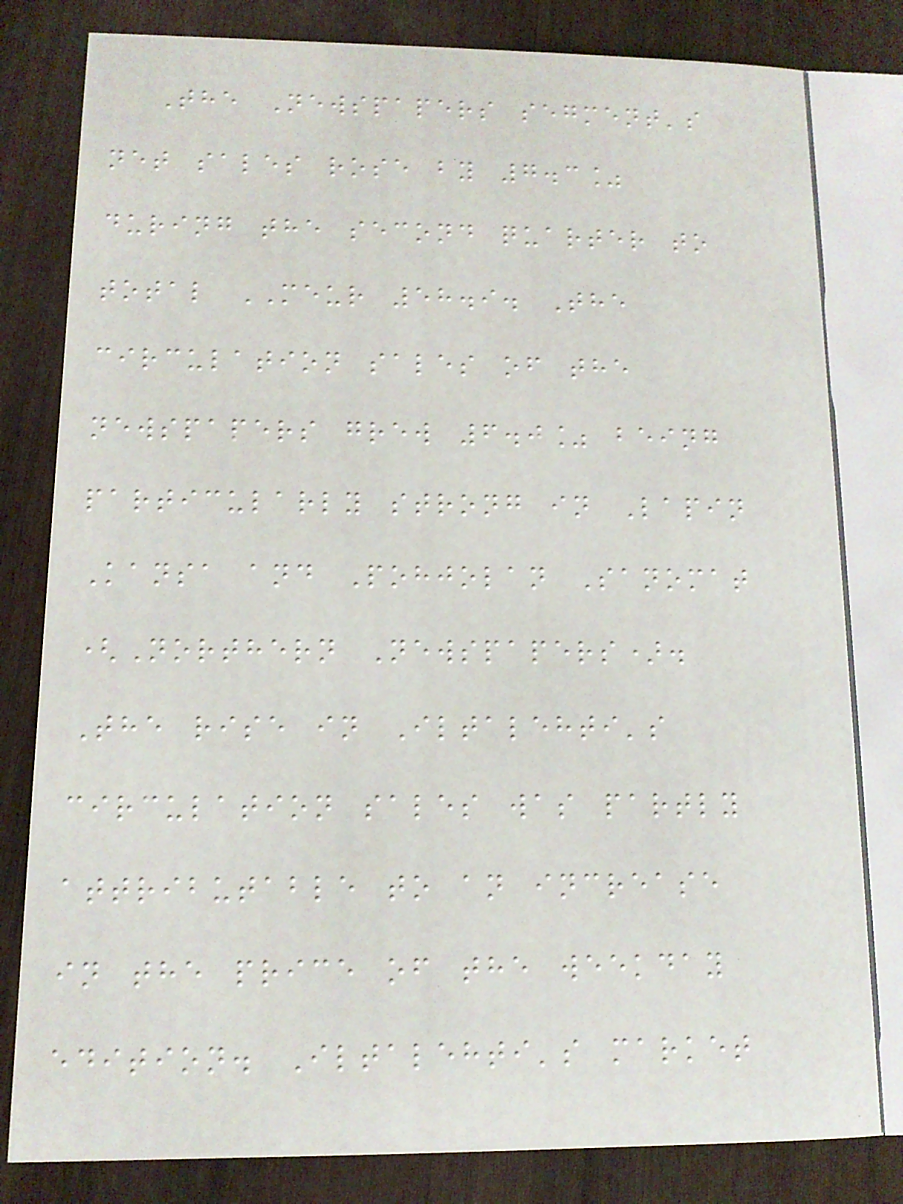The Newspapers segment's
net sales rose by 7.3%
during the second quarter to
total MEUR 58.9. The
circulation sales of the
newspapers grew 6.0% being
particularly strong in Lapin
Kansa and Pohjolan Sanomat
(Northern Newspapers).
The rise in Iltalehti's
circulation sales was partly
attributable to an increase
in the price of the weekday
edition. Iltalehti's market
